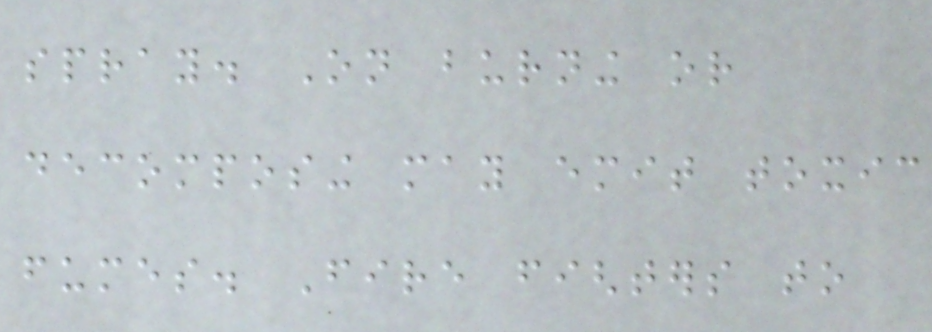spray. On burning or
decomposing may emit toxic
fumes. Fire fighters to
